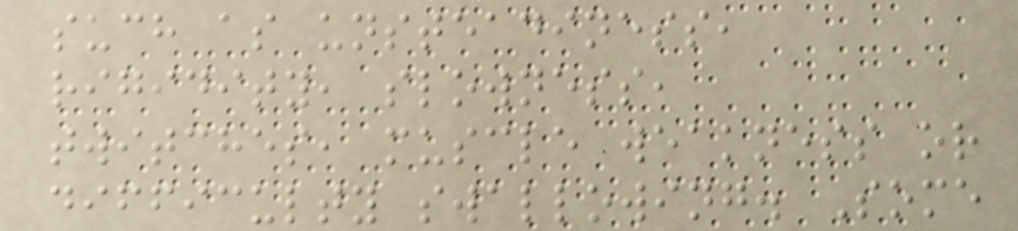such as unsteadiness,
rigidity, slowness,
twitches, muscle weakness or
difficulty swallowing. Some
